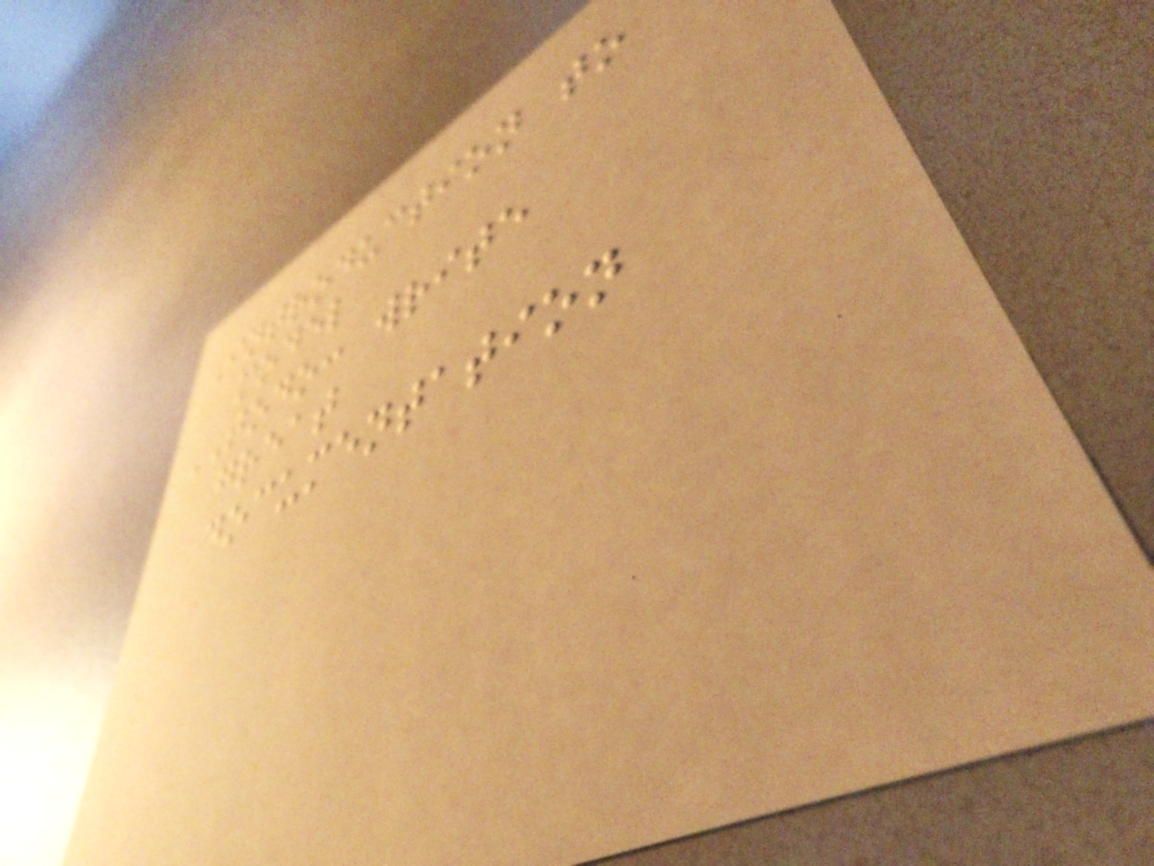Introduction to
model
TODO: write
great
documentation
